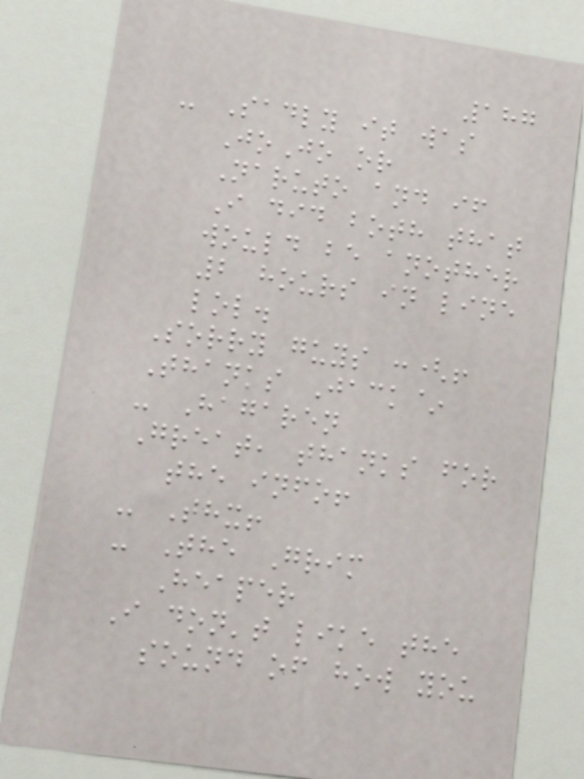187
- Sadly it was
JoJo or
Naruto and if
I did both that
would be another
2 hours in line
lol.
Sorry guys :(!
Thanks Jack~
- Hagaren
Great, thanks for
the info!
- Thx!
- The Grim
Heaper
I don't like the
sound of how you
